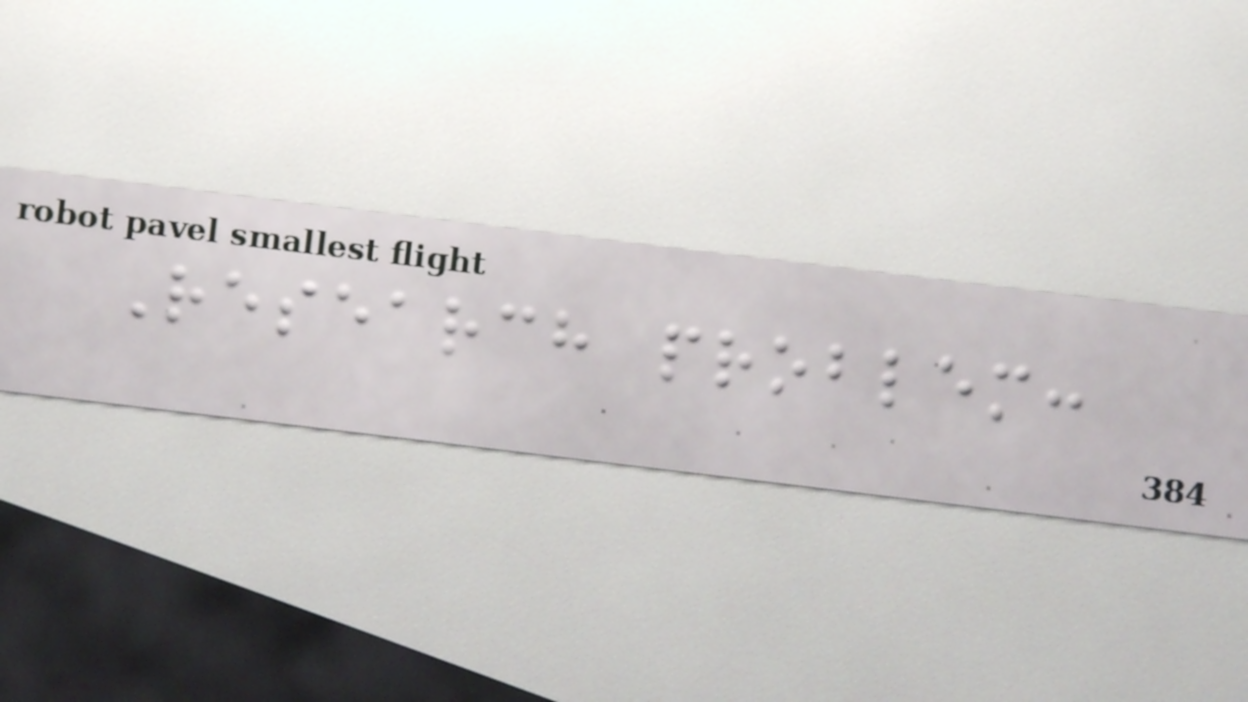Research problem:
